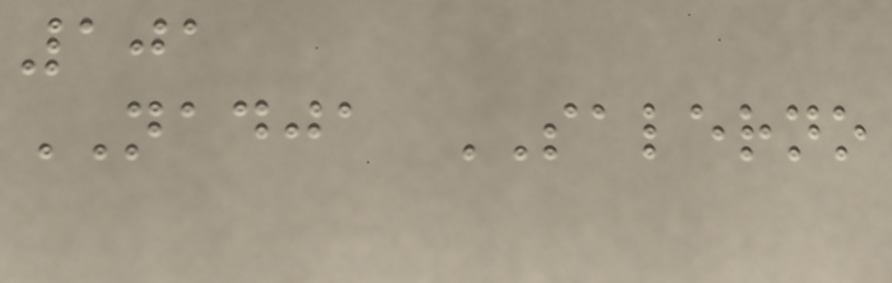101
NADJA SALERNO
